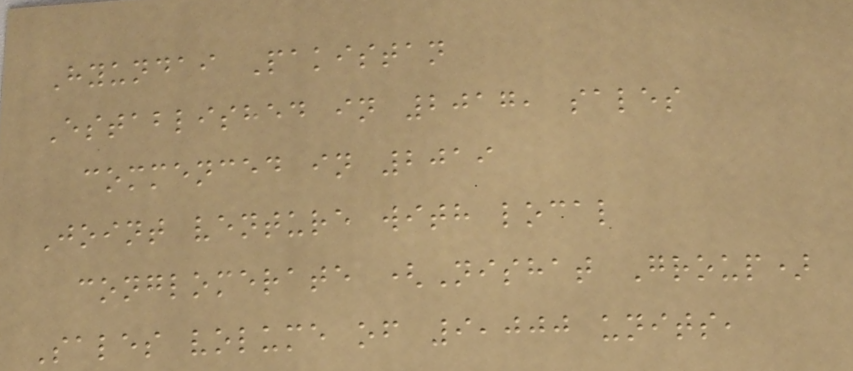Hyundai Pakistan
Established in 2017, sales
commenced in 2019
Joint venture with local
conglomerate (Nishat Group)
Sales volume of 9,000 units,
